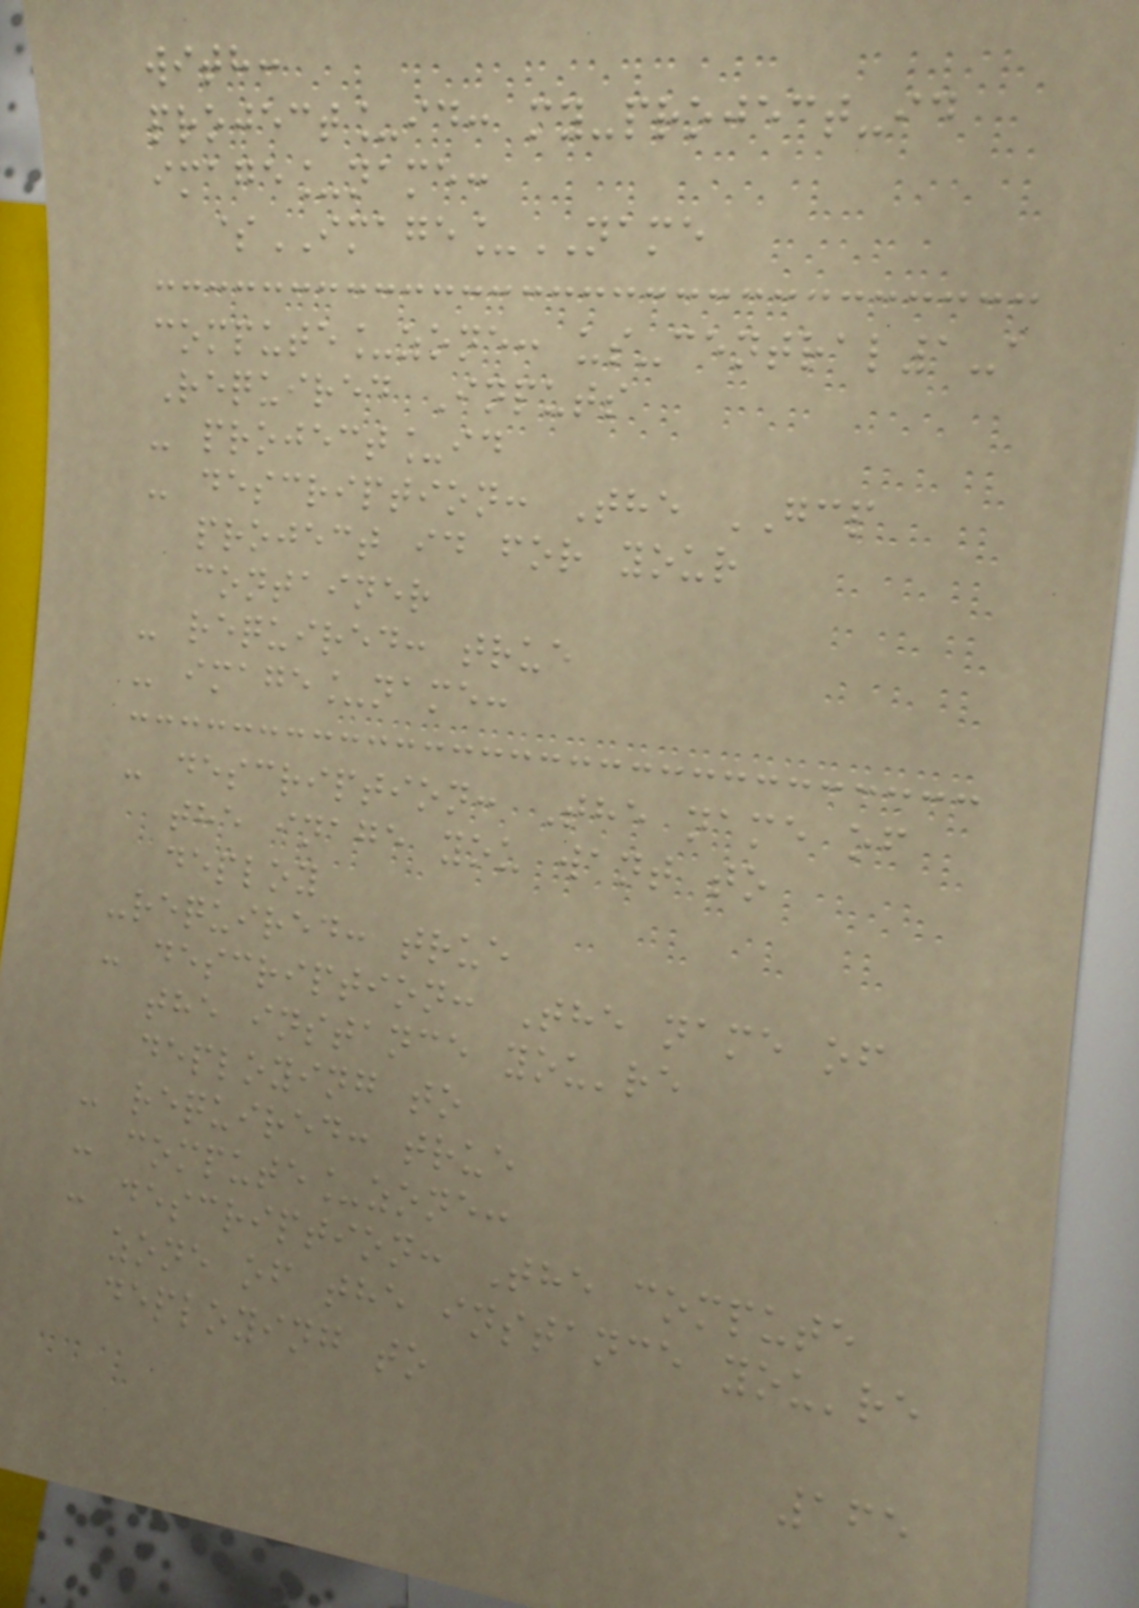with:
project_id: my-project-id
image_name:
$IMAGE_NAME
compute_zone: us-central1-a
Required Inputs
- project_id
- description: The GCP
project id for your
container
- required: true
- image_name:
- description: The name of
the inage you want to
deploy
-required: true
- description: The name of
the instance you're
deploying to
- required: true
- compute_zone:
- description: The compute
zone of the instance you're
deploying to
165
